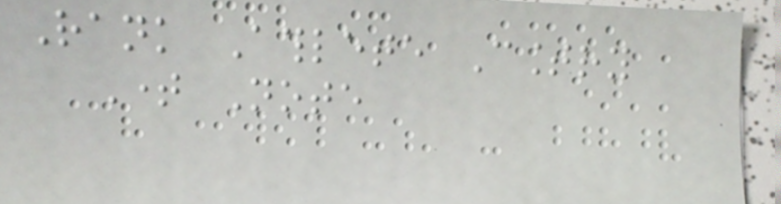Rank Athlete Country
Time Note
